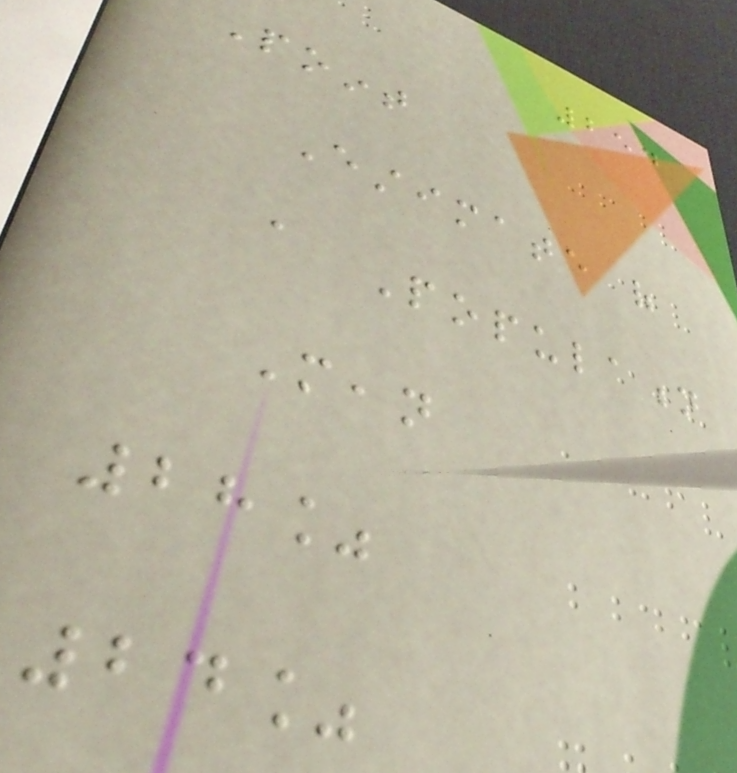254
Point
Estimate of
a Population
Mean
28%
24%
